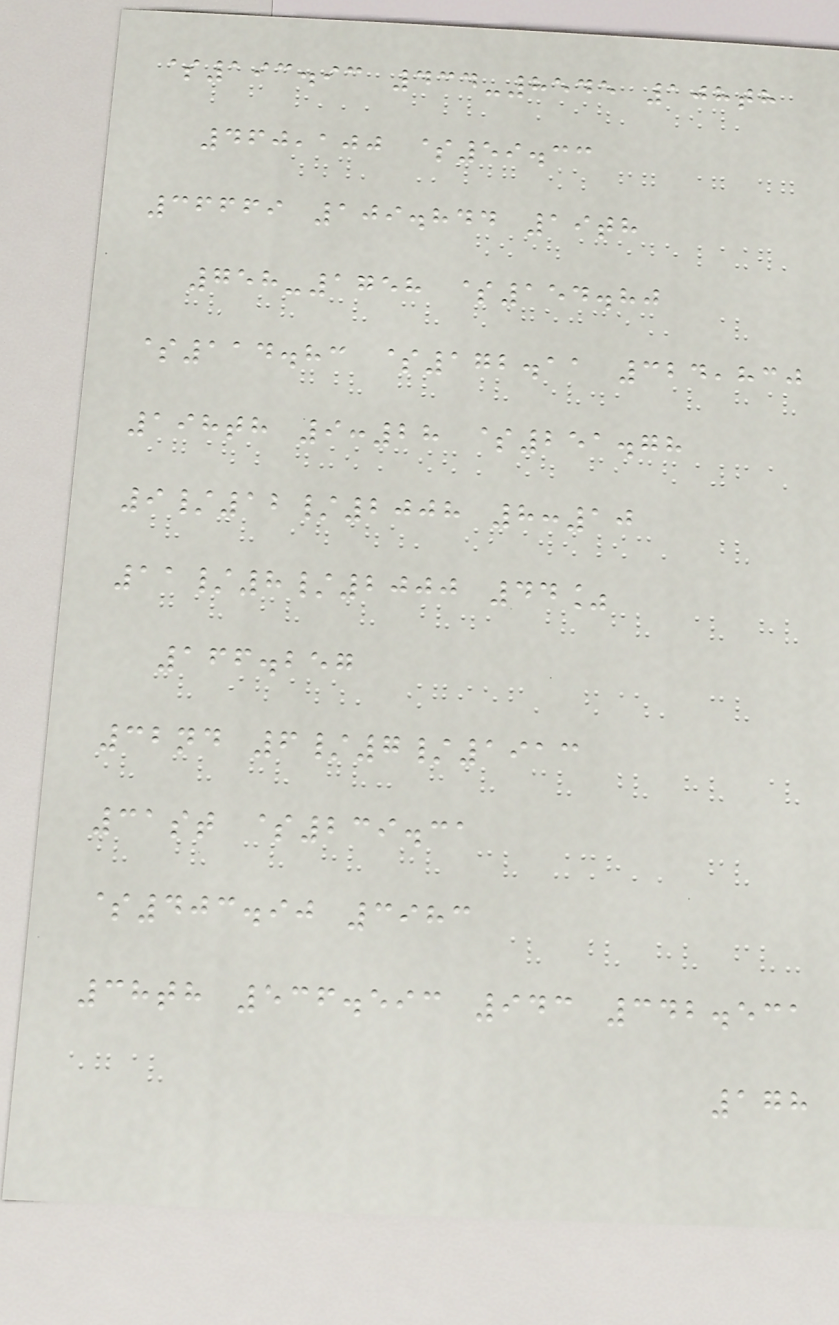$193.93 434-8545 108th
460,100 $59.33
36669 109.844 19th
758-1758 $154.80
$114.83 $172.11 324,830
198th 9:28 $251.78
9/12/2008 8:10
11/8/2000 44%
166.257
32nd 6/7/1913
31st $239.31
$403.90 3983
38th 536.593 943 342.531
178
